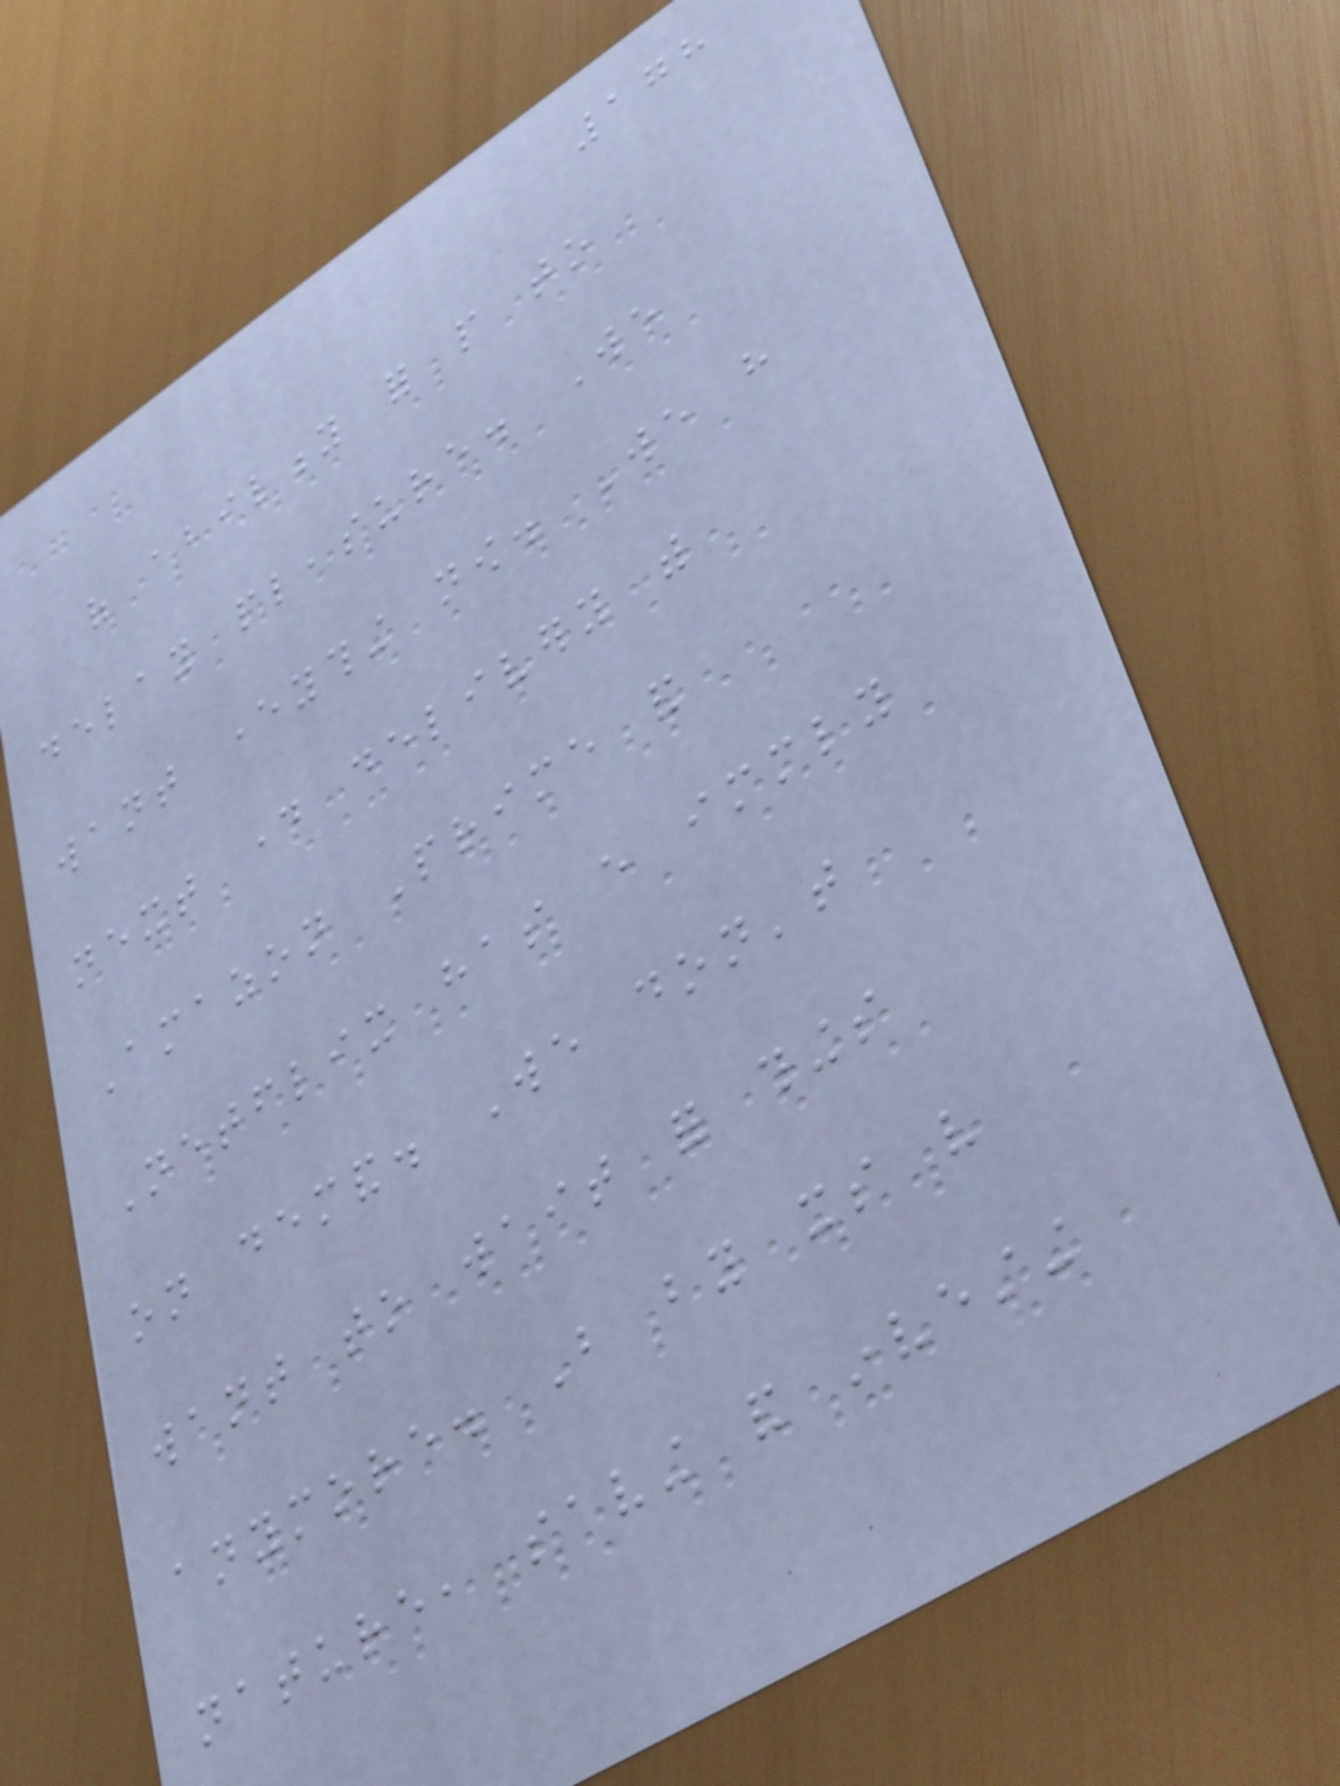178
of ability for people to
delay pleasure. We
want everything now. We have
next day delivery with
Amazon Prime and
Netflix has every immediately
on demand. We don't
want to wait for things
anymore. But by its very
nature, saving and investing
